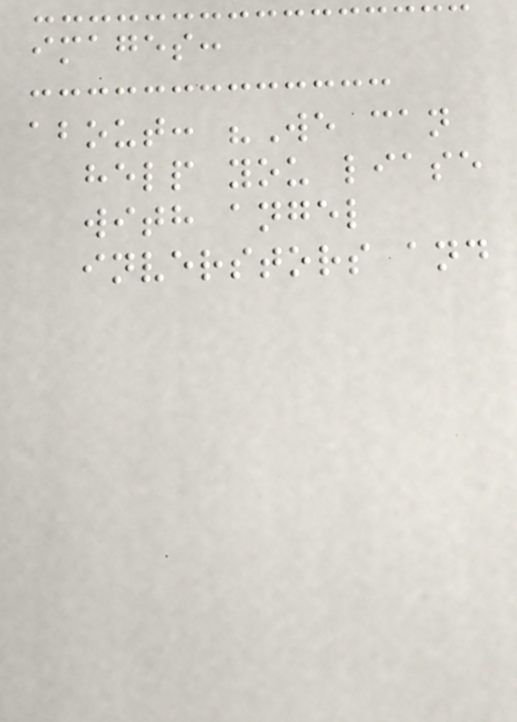images:
about: "We can
help you liase
with angel
inverstors and
